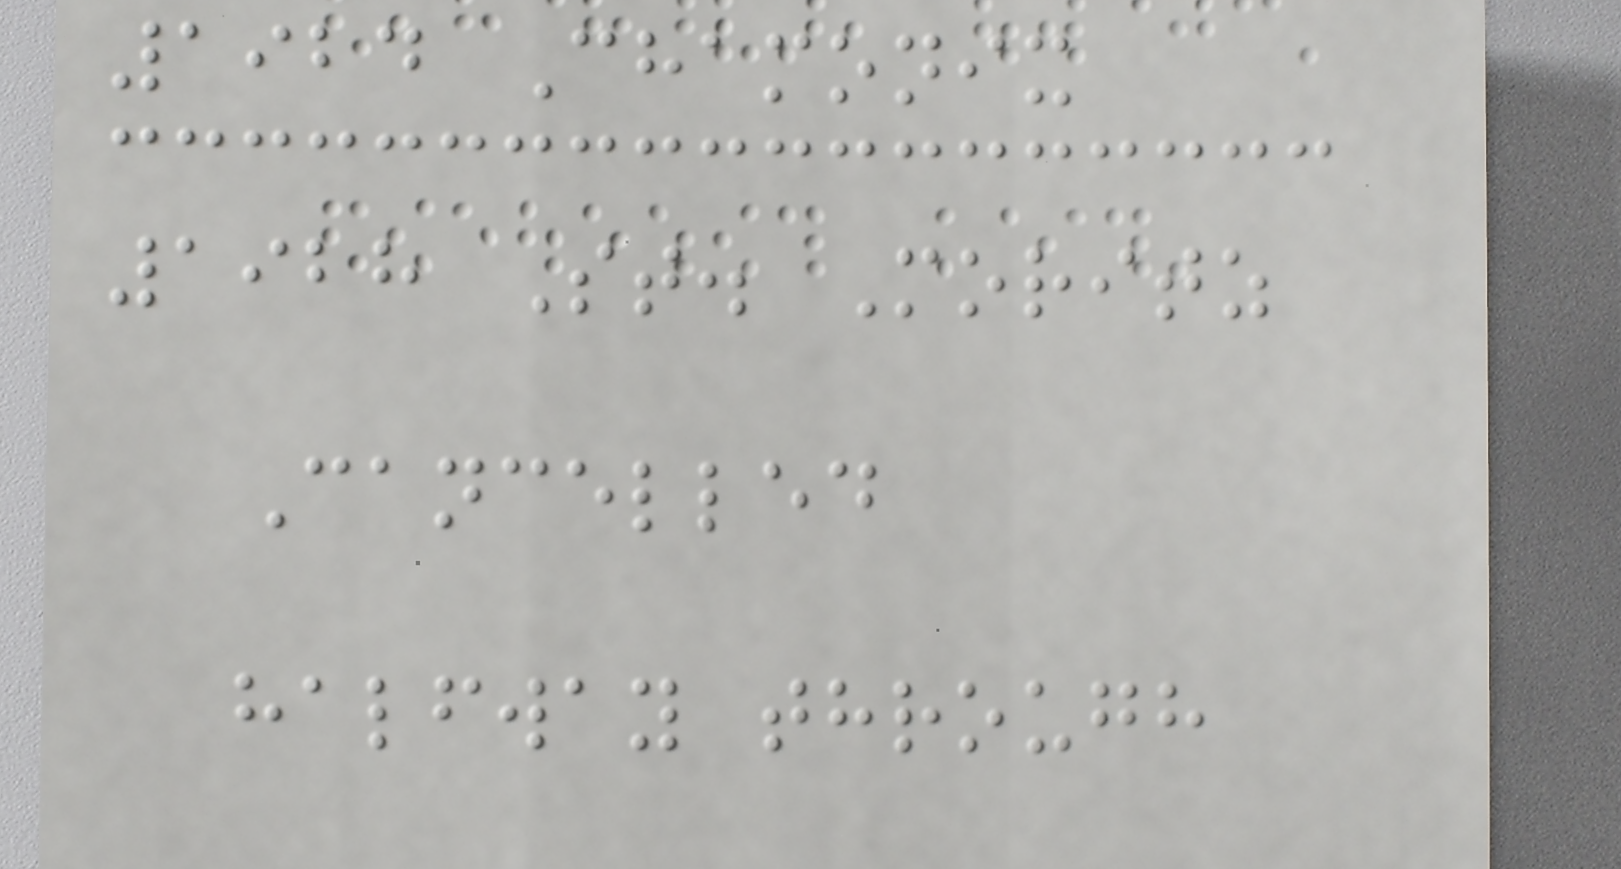1924 Chamonix
1928 St. Moritz
Cancelled
halfway through
